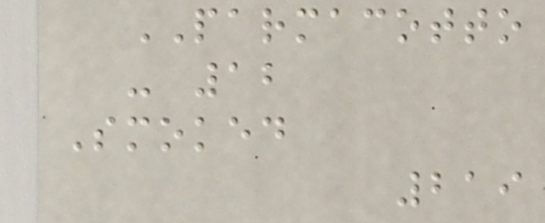PARMACOTTO
- 12
Smoked
219
